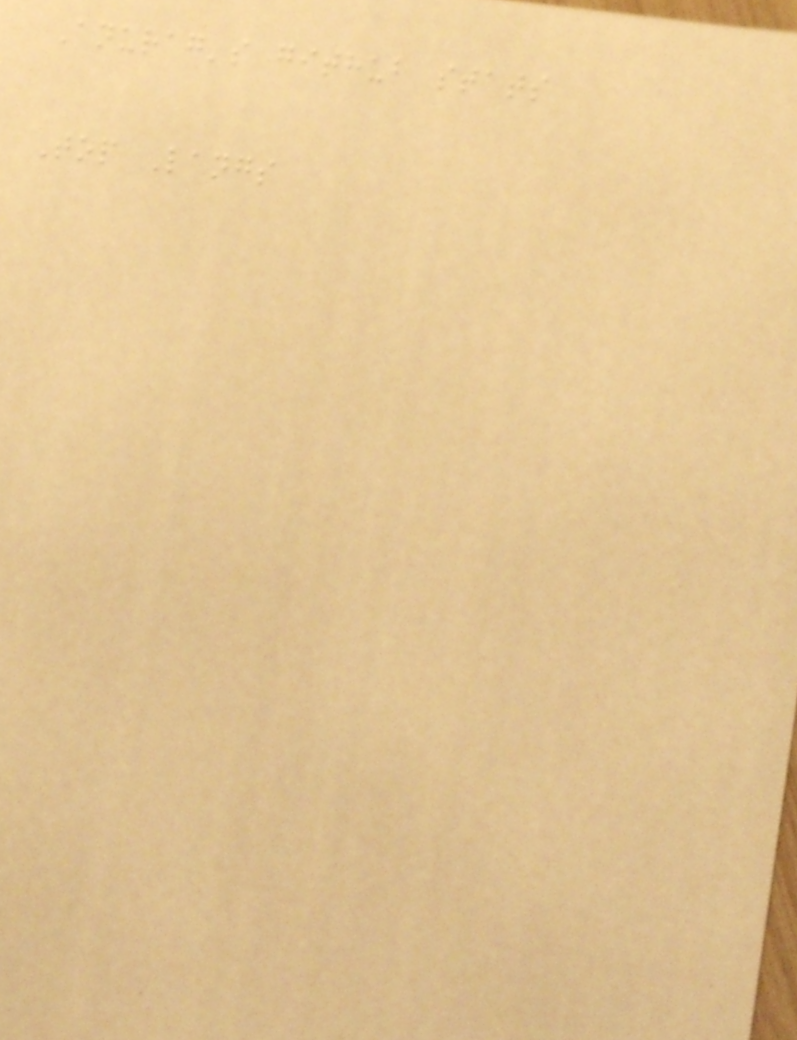Anurag's github stats
Top Langs
